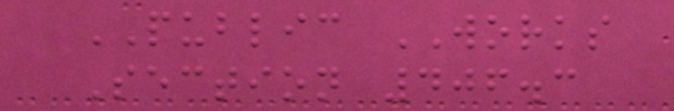PUBLIC WORKS
Section 406.3
